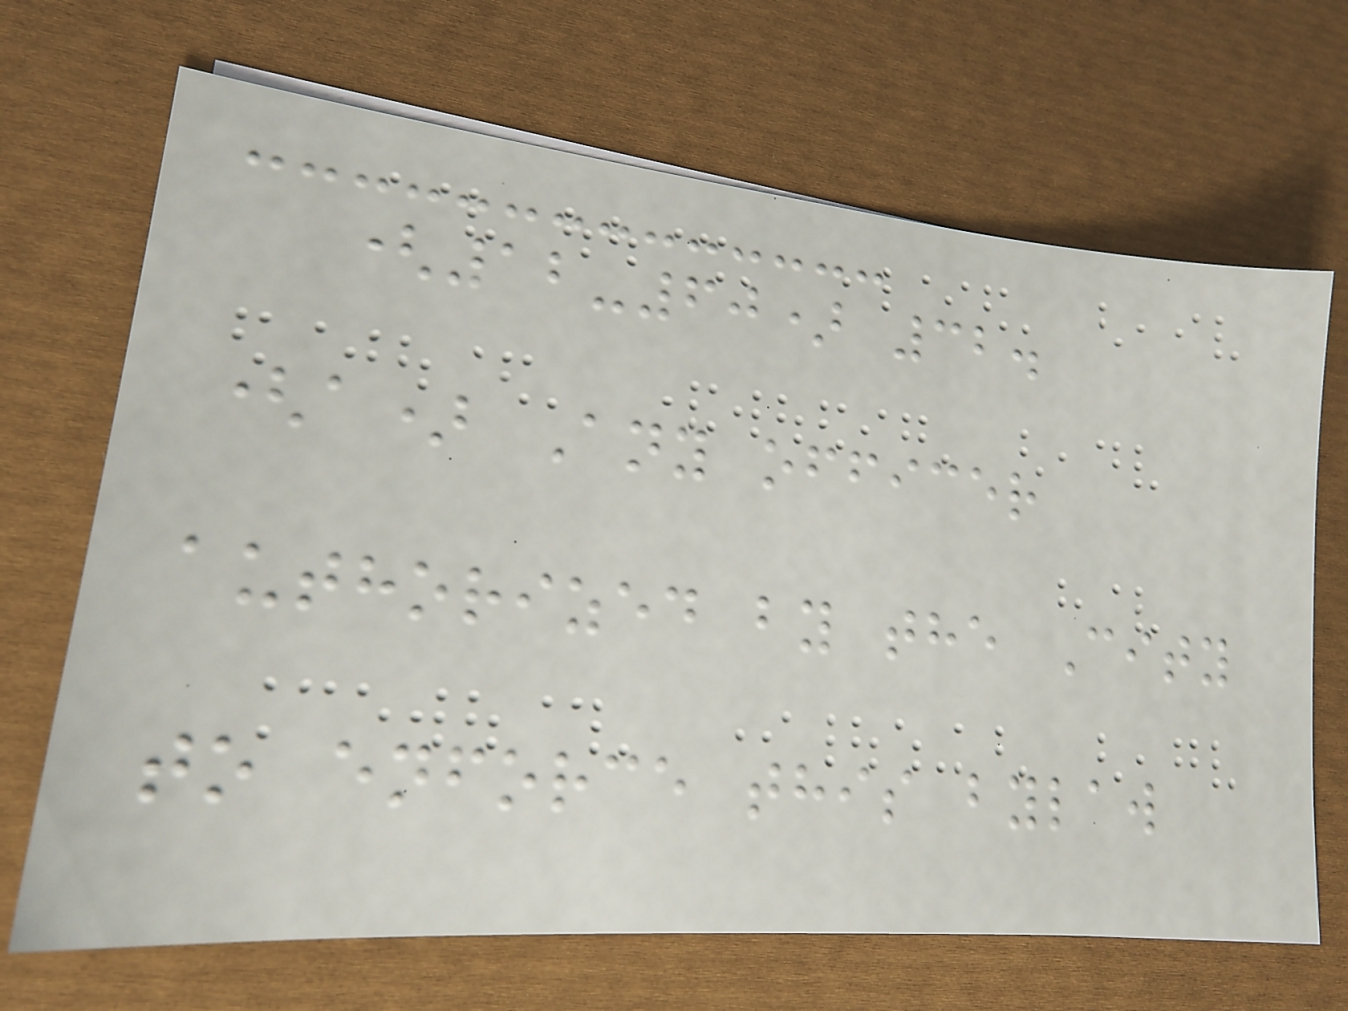(12-60) 32.
(a) Any officer
authorized by the City
to enforce this bylaw
